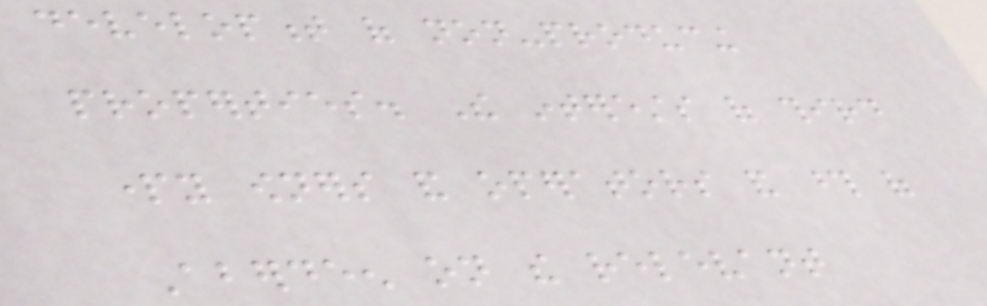development of non-producing
properties. The interests of third
party owners and operators and those of
Aberdeen on the relevant
